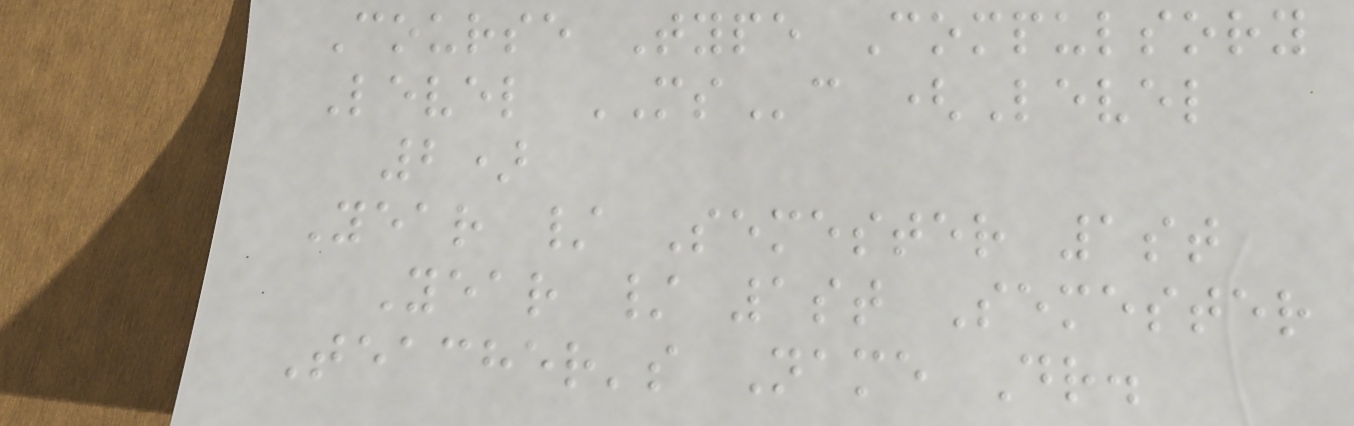Course Type Compulsory
Level MSc (Level
2)
Year / Semester 1st
Year / 1st Semester
Teacher's Name Dr.
